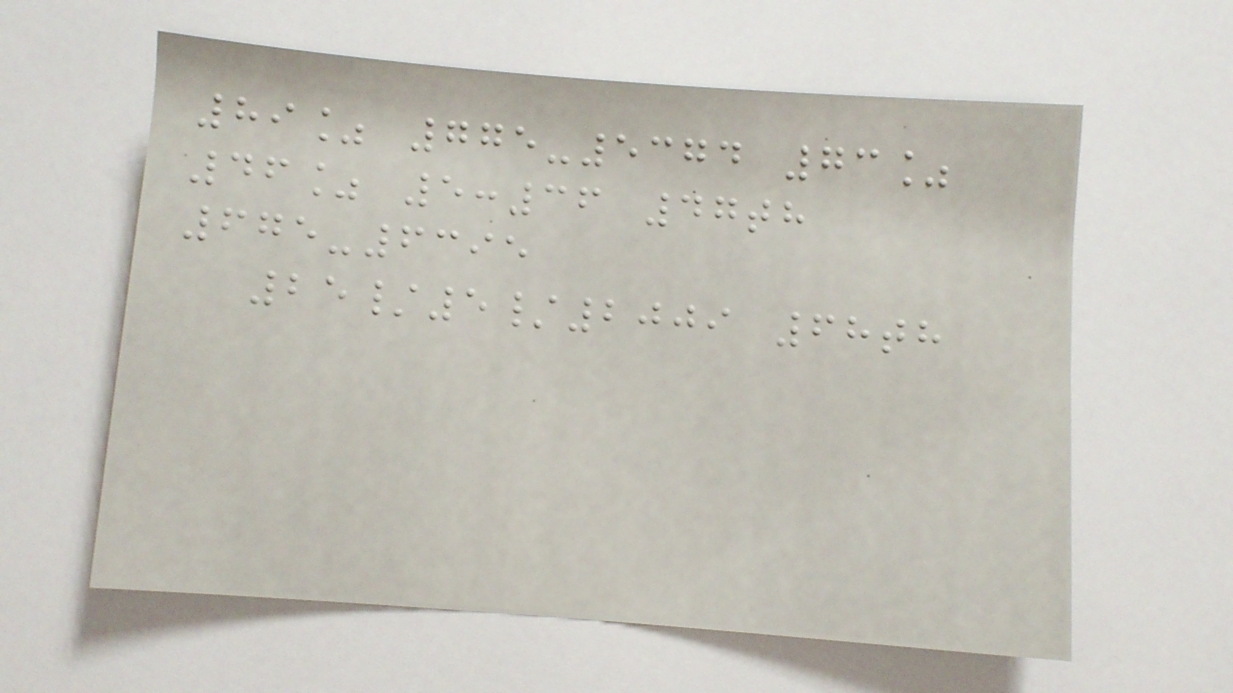89% 775-5374 73%
46% 5:36 47th
675-6395
25/5/2009 68th
